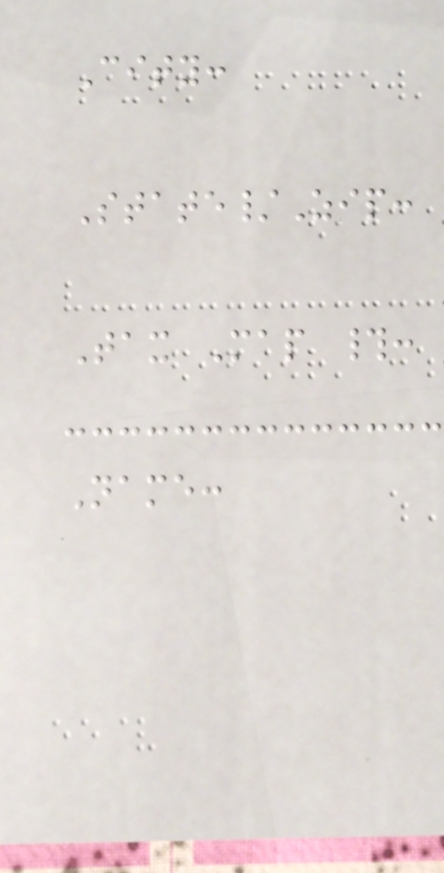City:
State/Zip:
Tax Map #:
Name:
